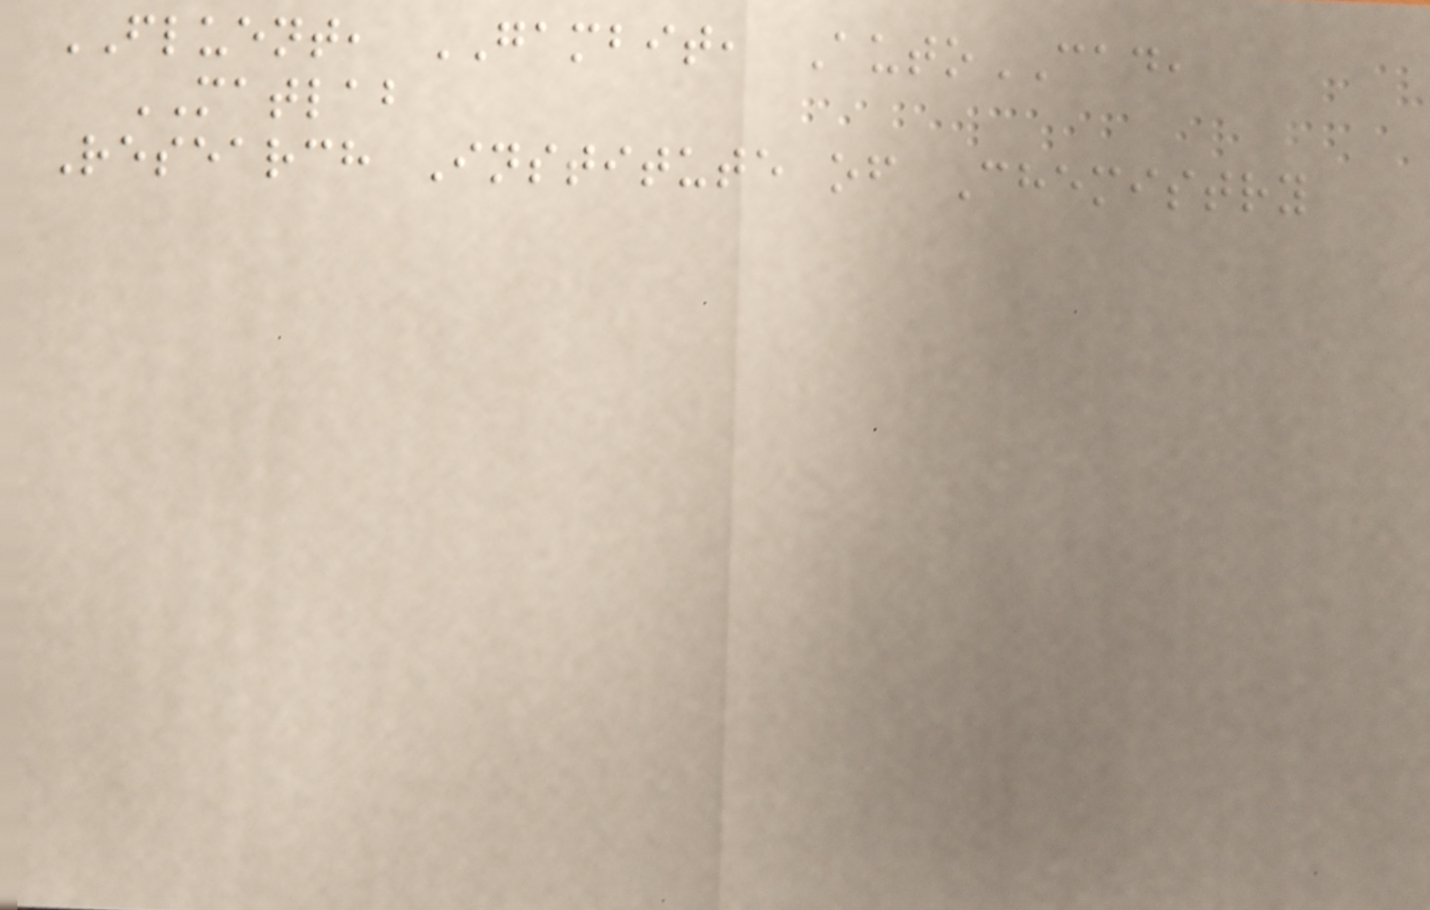FLUENT, GAMBIT, AutoCAD,
MATLAB
Research Institute of Chemistry
